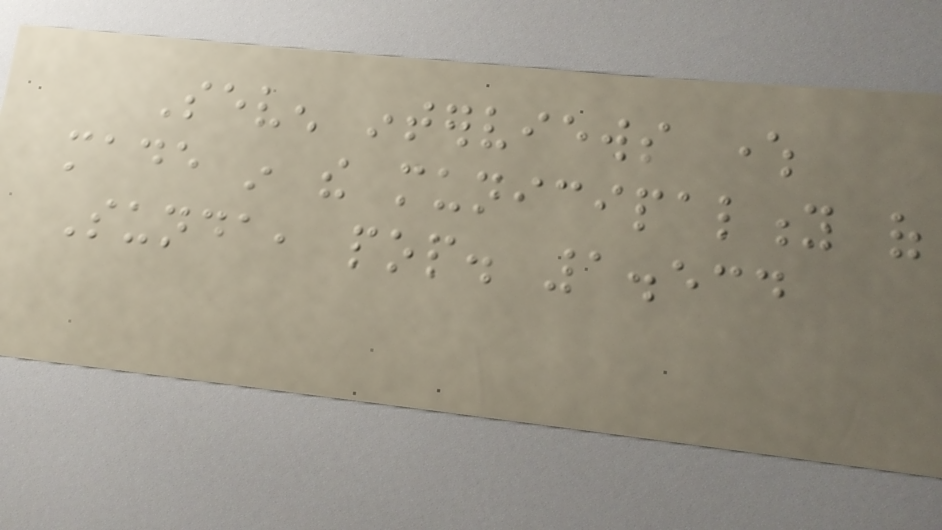Seven interviews where
made in the municipality of
Sunda, pop. 1.534
